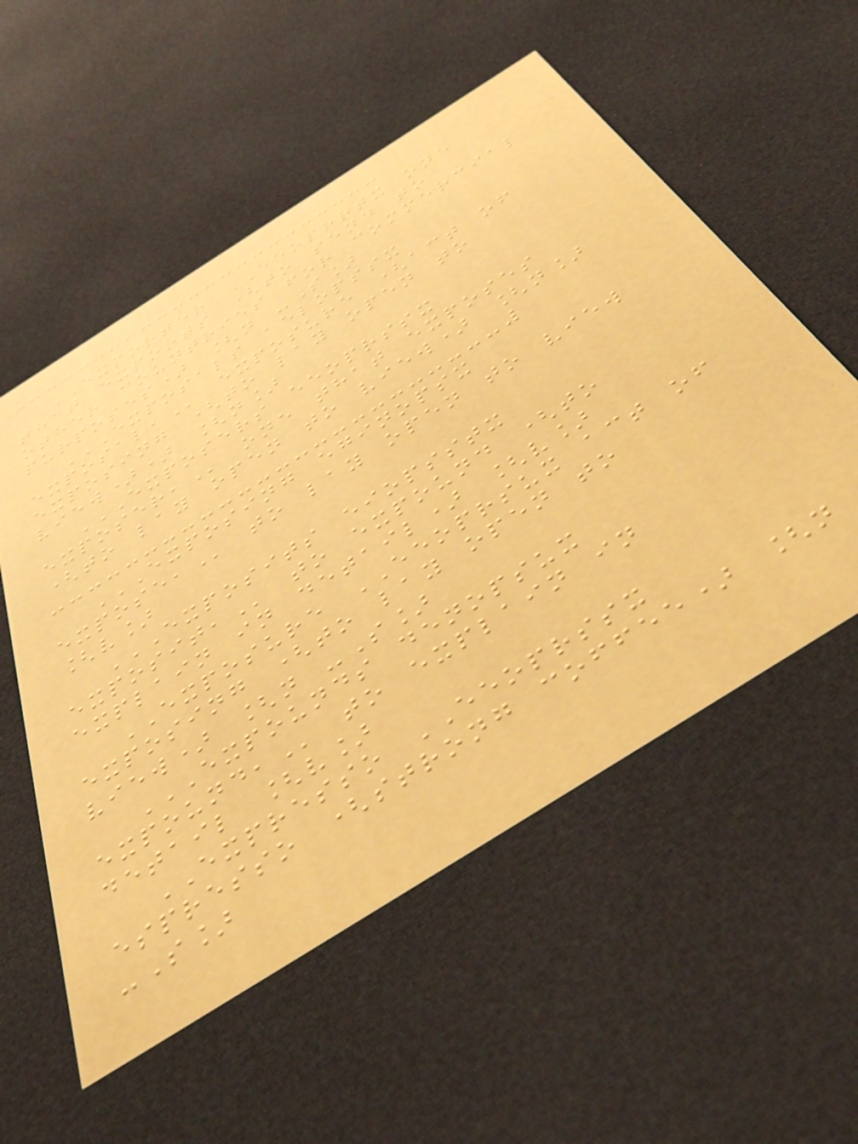EXPORTER EEOPRRTX one
that exports (to send to
other countries for commercial
purposes) [n -S]
EXPOSALS AELOPSSX
EXPOSAL, exposure (act of
exposing (to lay open to
view)) [n]
EXPOSERS EEOPRSSX
EXPOSER, one that exposes
(to lay open to view) [n]
EXPOSING EGINOPSX
EXPOSE, to lay open to view
[v]
EXPOSITS EIOPSSTX
EXPOSIT, to expound (to
explain in detail) [v]
EXPOSURE EEOPRSUX act of
exposing (to lay open to
view) [n -S]
EXPOUNDS DENOPSUX
EXPOUND, to explain in
detail [v]
EXPRESSO EEOPRSSX
espresso (strong coffee) [n
-S]
